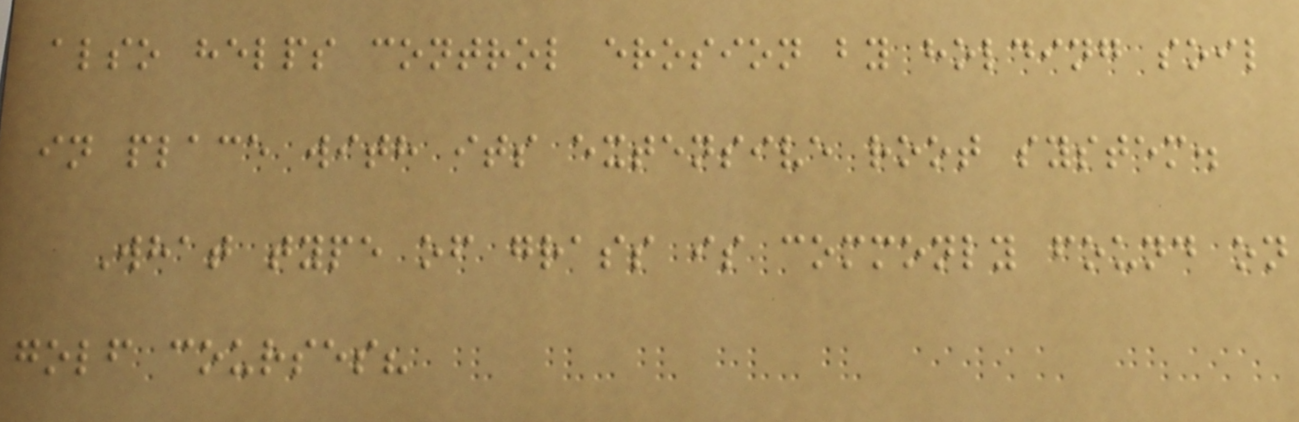also helps control erosion by holding soil
in place with its extensive root system.
What type of grass is commonly found on
golf courses?
